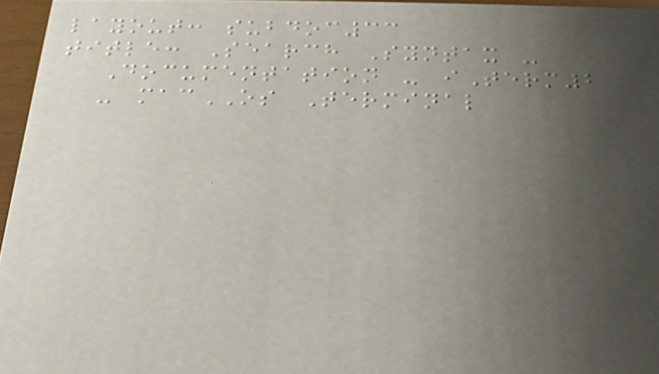layout: subdoc33
title: Search Syntax -
Documentation - iTerm2
- macOS Terminal
